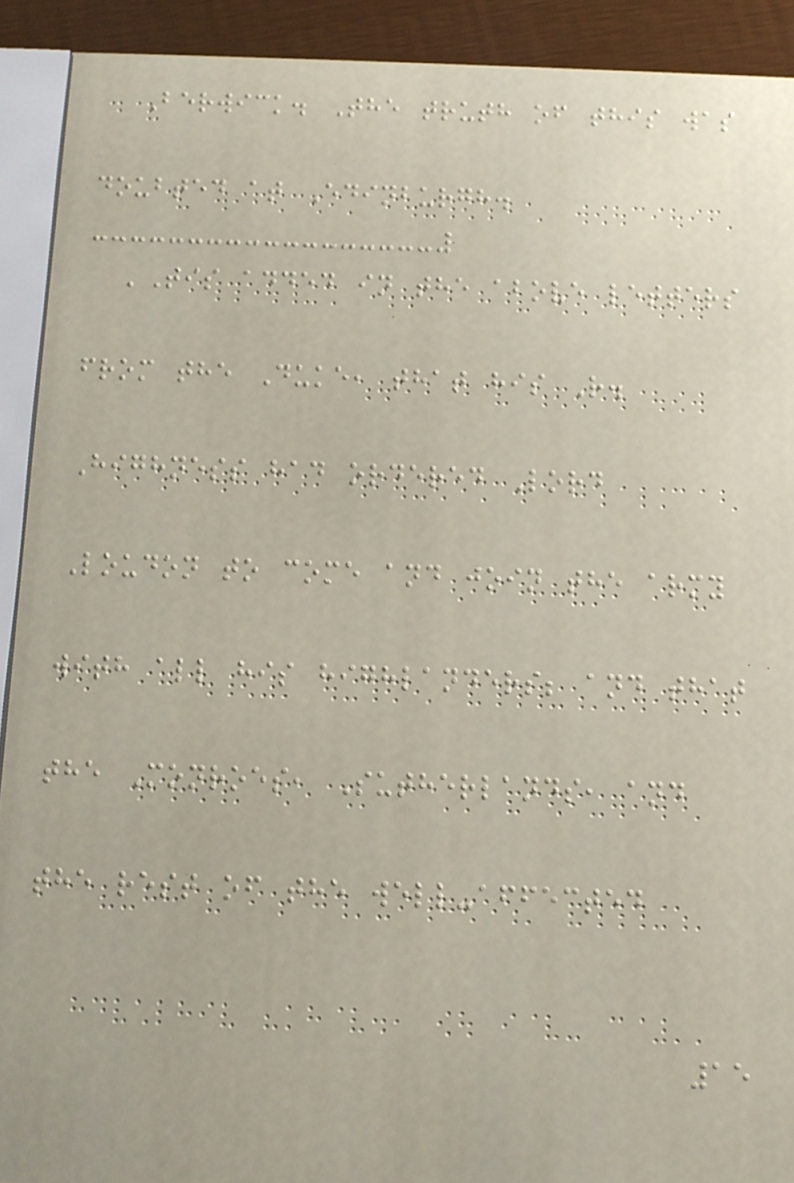Berwick. The truth of this was
doubted at Edinburgh.
'Tis added in the above letters
from the Duke, that his R.
Highness had ordered Lord
Loudon to come and join the army
with all his highlanders; and that
the Monroes, Sutherlands, and
the rest of the well-affected
15
